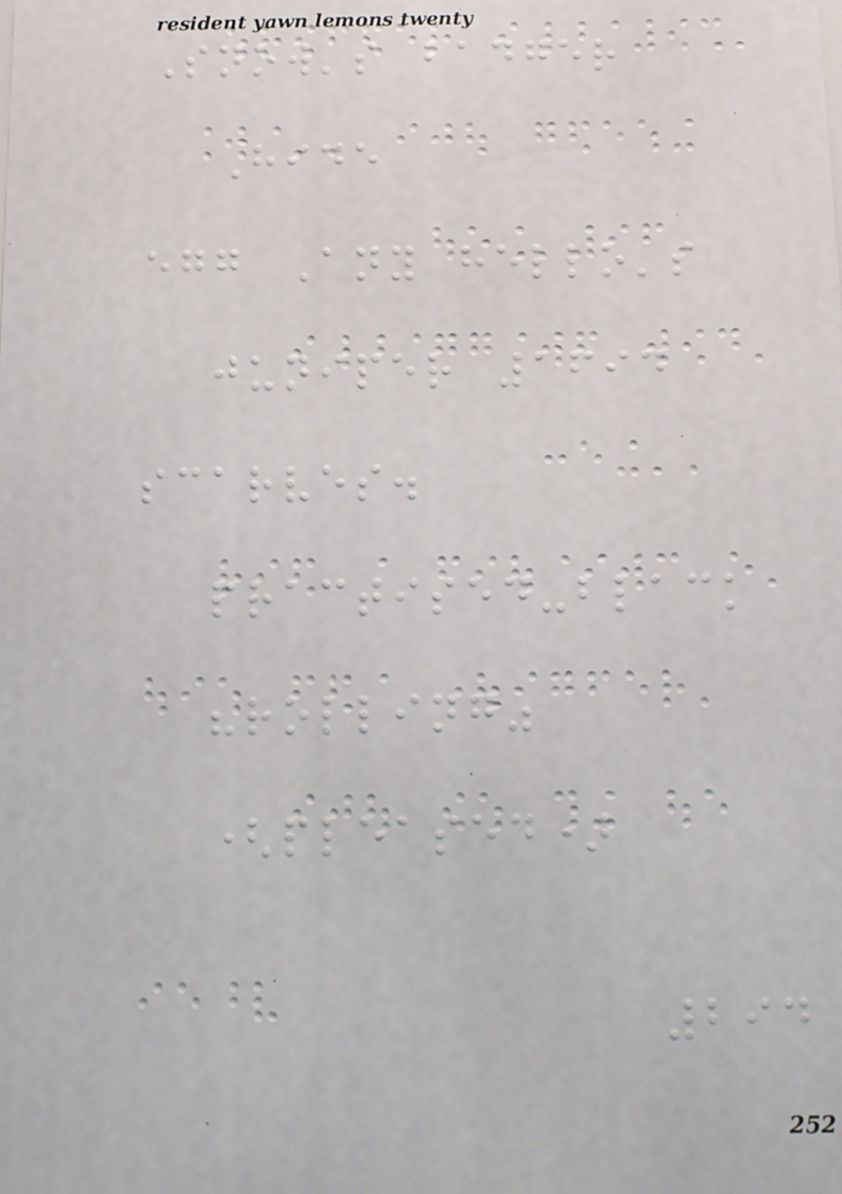Snow's badger
Hide
egg Any hello's
juniper 1694
scarves.
practised-black
"rolling"
(pleased)
294
